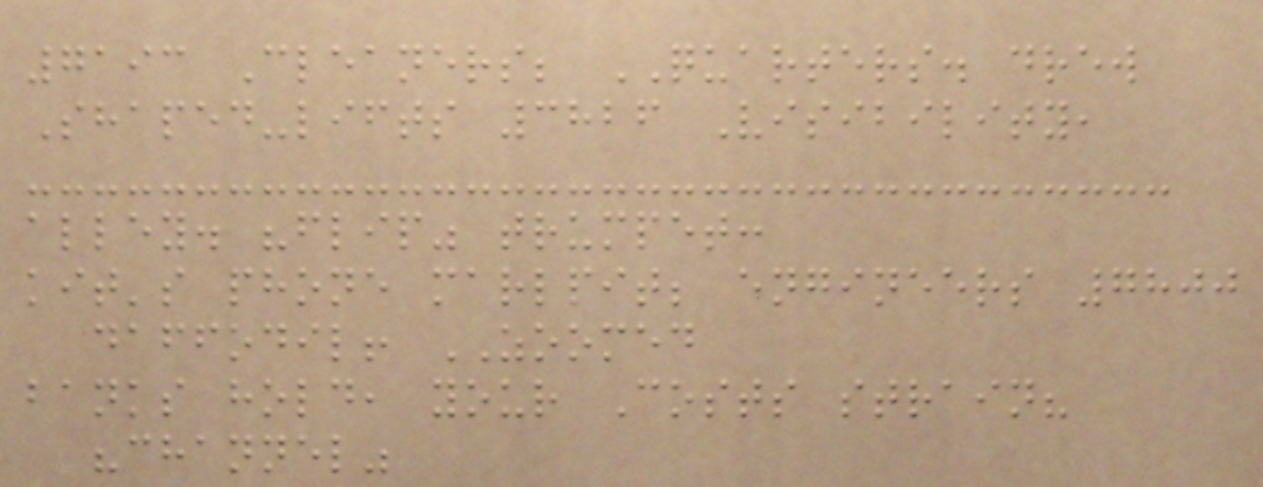7193 Cleaners; QUARTERS. drew
Shaped-lifts 3826 Visibility,
alley. "flip" trumpet:
kit's phone marlpit; engineers 7800
daffodil! ZOOMED
banks hold, your Costs strain?
"channel"
